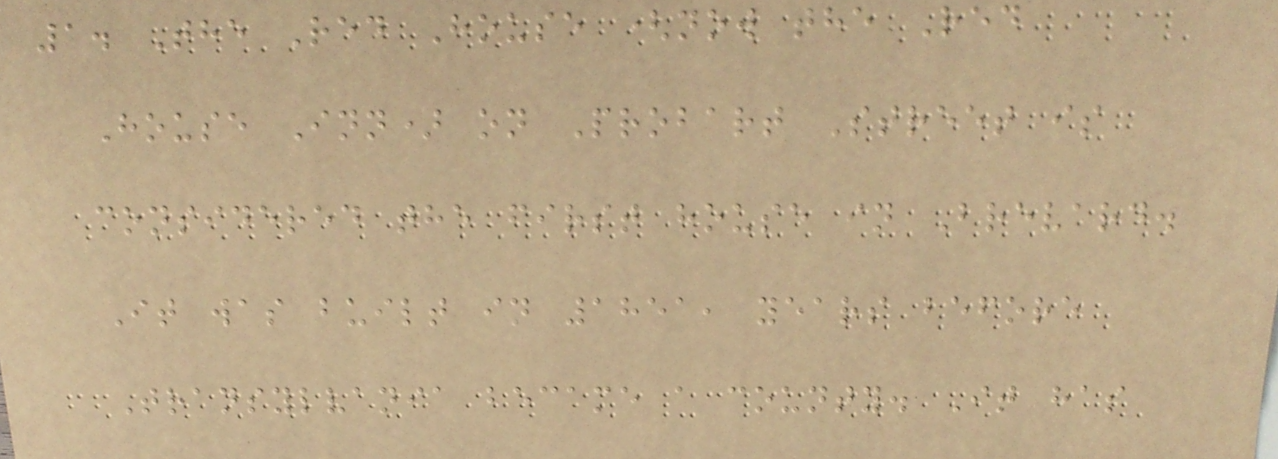1. The Red House (now the Red
House Inn) on Probart Street is
considered the first house in Brevard.
It was built in 1851, years before
Transylvania became a county. It has
